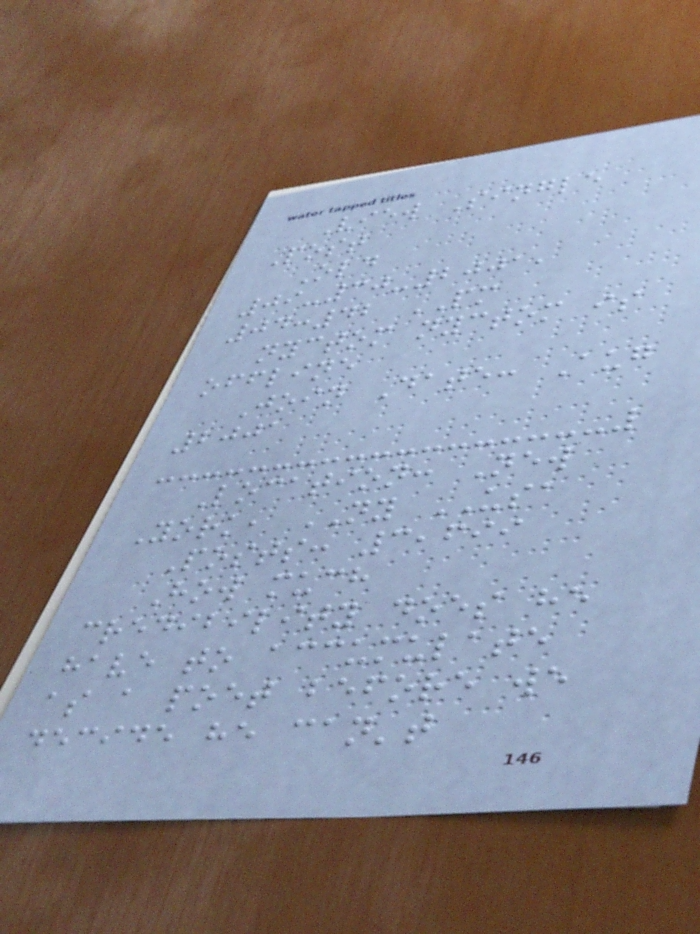View Single
Post
Old
09-30-2001,
04:42 PM
nyctom nyctom is
offline
Join Date: Aug
2001
Location: New
York, NY USA
Posts: 3,699
How much
credibility does he
have to accumulate
as a poet before we
decide he can't
